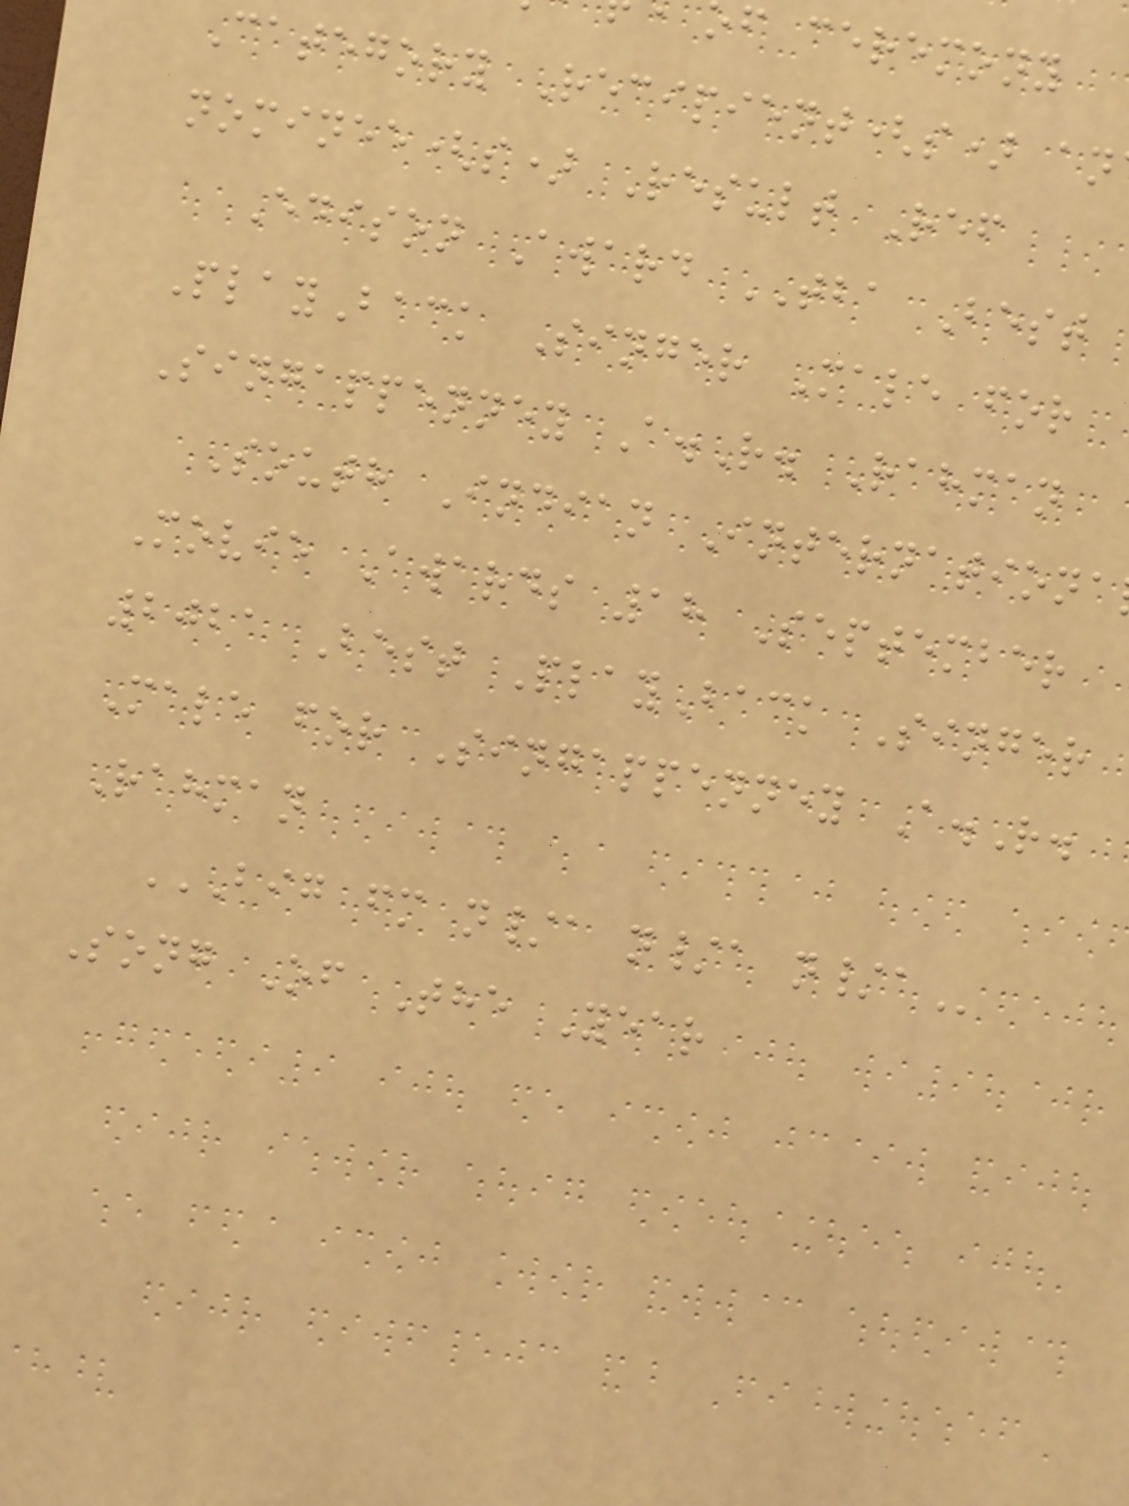f ceremony
Category Recipient(s) an
nominee(s) Result Ref
Edison Award TBA Best
PlayBack Singer Male for
Singappenney A.R. Rahman
South Indian Internationa
Movie Awards 18 September
2021 Best PlayBack Singer
Male for Singappenney A.R.
Rahman
BIG FM N/A N/A N/A
Song Of The Year
